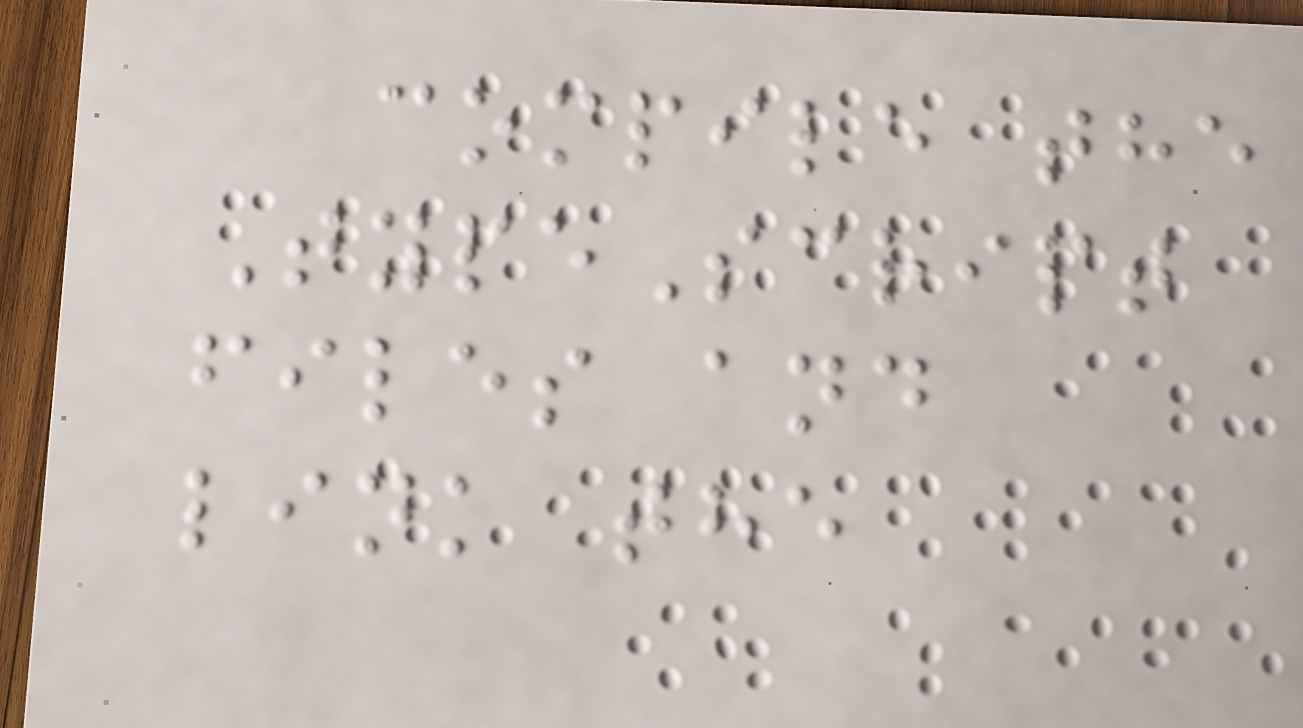compile the
TypeScript
files and
link the
